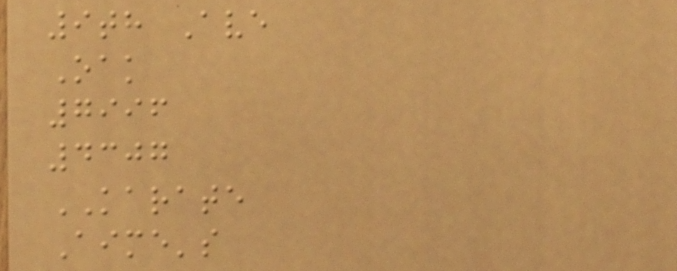9th Ave
Oak
7996
4307
KARATE
Aime's
